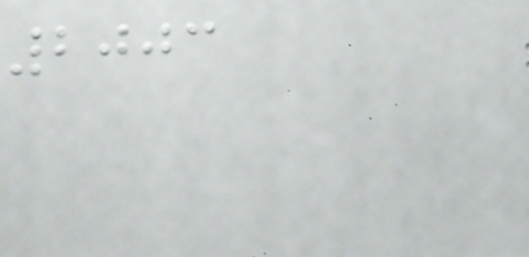2003
